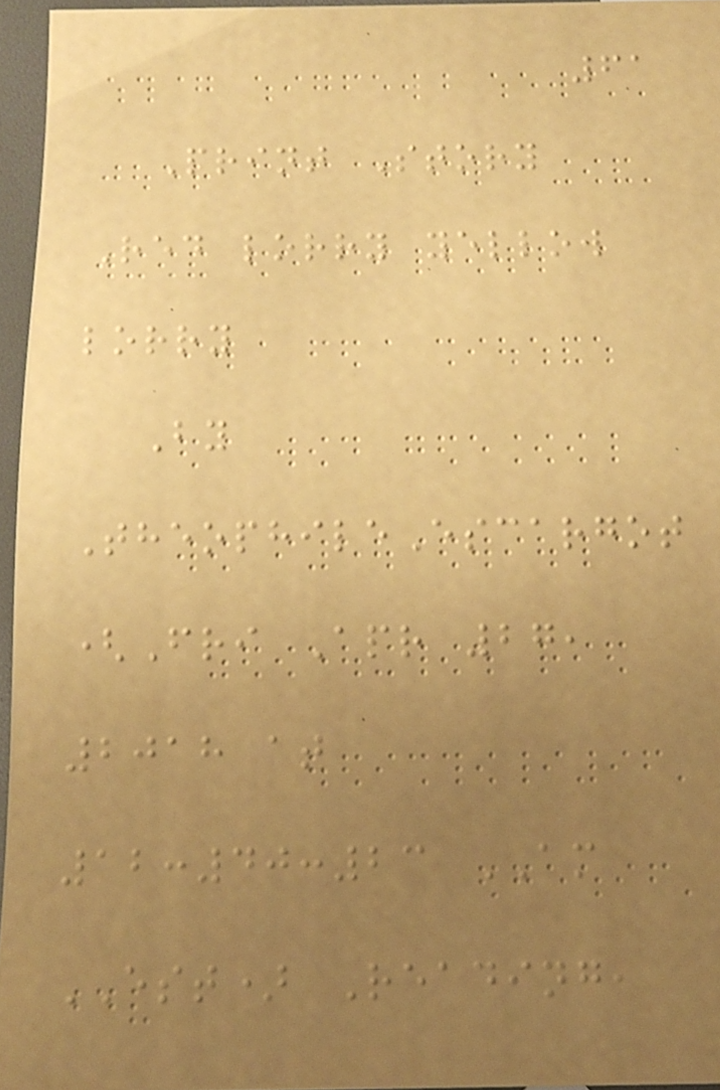61
Print Story
Red lorry yellow
lorry
By
TheophileEscargot
(Fri Apr 27,
2018 at
12:40:23 AM
EST) Reading,
